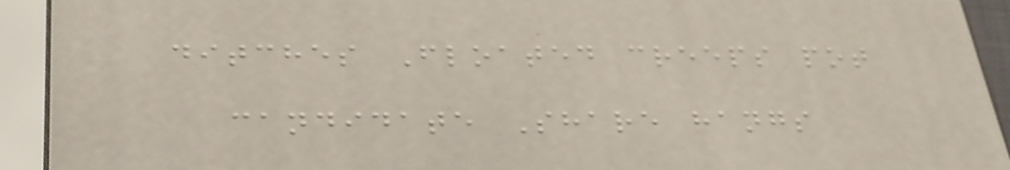ditches Floated creeps pot
candidate Share hangs
